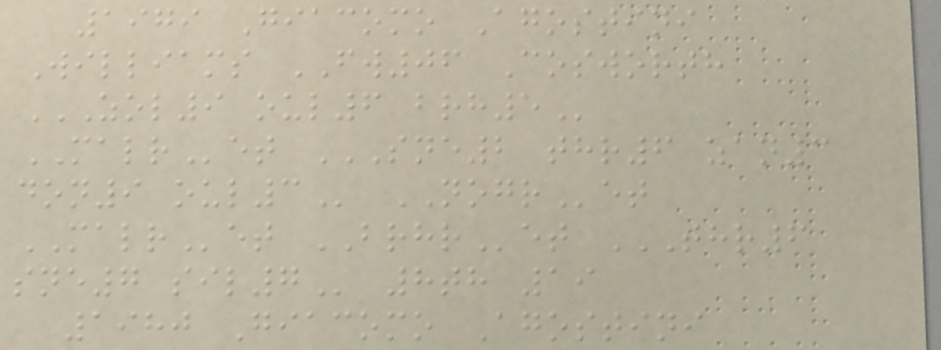1979 Giacomo Agostini
Williams FW06 Cosworth
ZOL9 OUL6 BRH5
MALRet SNE2 THR6 ZAN3
DON9 OUL3 NOGRet
MALRet BRHRet THR6
SNE7 SIL7 8th 19
1980 Giacomo Agostini
